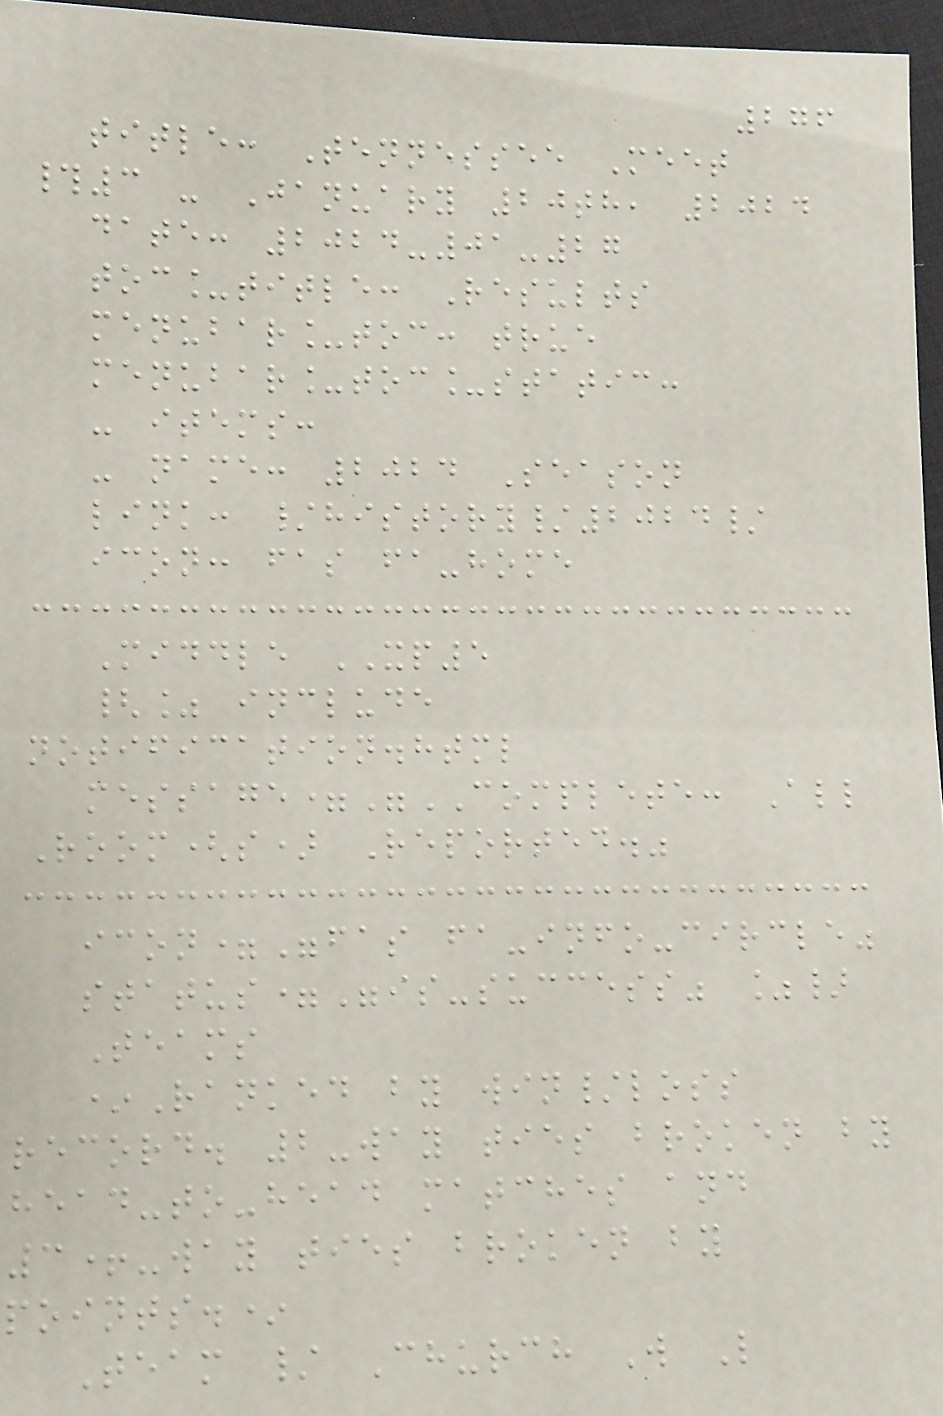276
title: Tennessee Meet
#3 - January 20th, 2024
date: 2024-01-27
toc_title: Results
menubar_toc: true
menubar_toc_static:
- items:
- name: 2024 Season
link: /history/2024/
icon: fas fa-home
Middle XP5
{% include
notification.html
message="COMPLETE: All
Room(s) Reported."
icon="fas fa-info-circle"
status="is-success" %}
Teams
*Ranked by win/loss
record. 2-way ties broken by
head-to-head matches and
3+-way ties broken by
points.*
Team / Church W L
